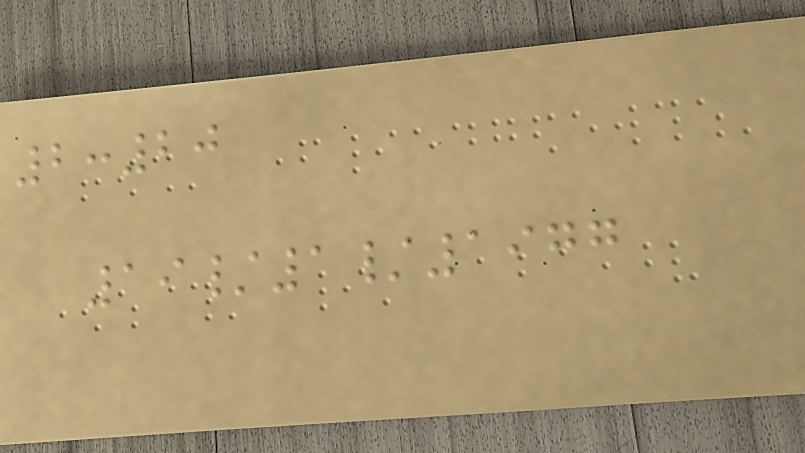2:20
19/1/1977
